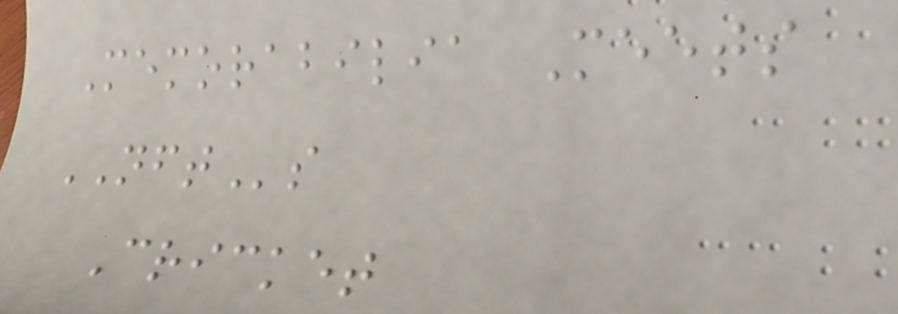Memorabilia Meets
NFTs
Cricket
